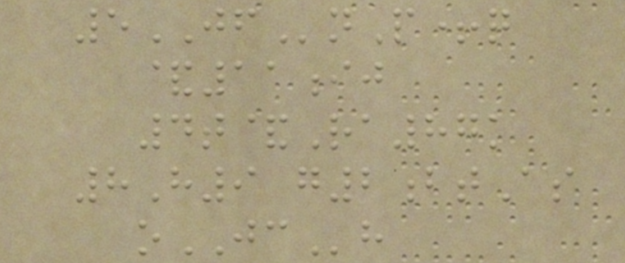5JFnP+q
&11ij
4t&Ra87k
8H9 g2btAs
oJCh
